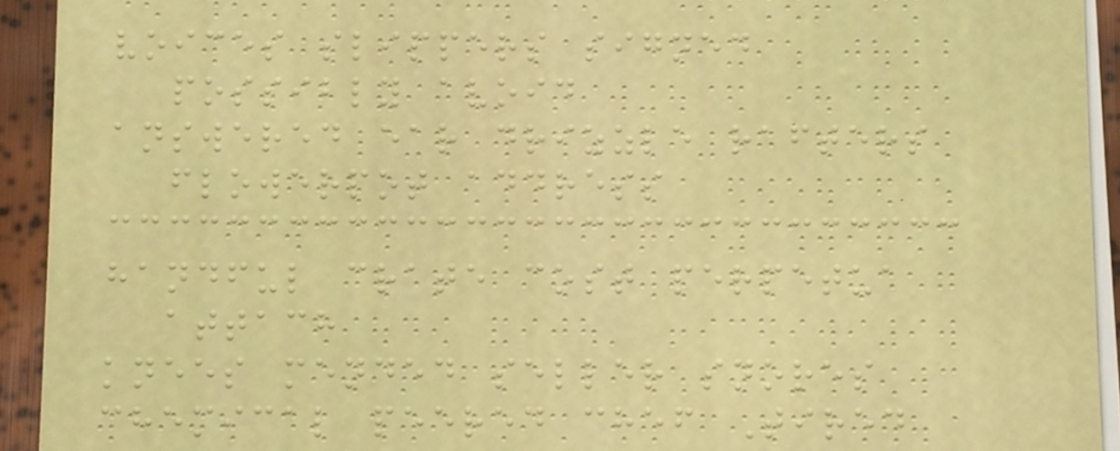voices slippers signed
possibly avoid
answered ear drizzle rafters
flowerpot address
handful crate cost perpetua
attach
knees mended seller snores
chemical peered chef Tired
